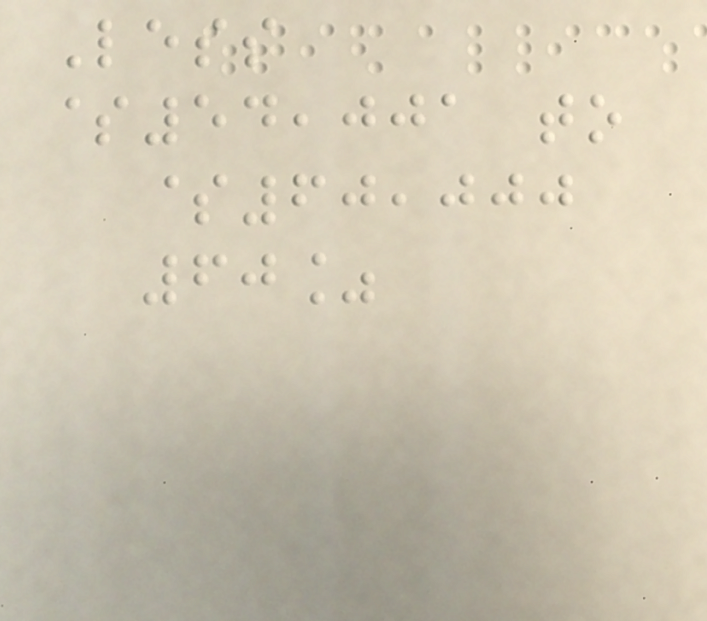Less
$54,001 to
$60,000
60%
